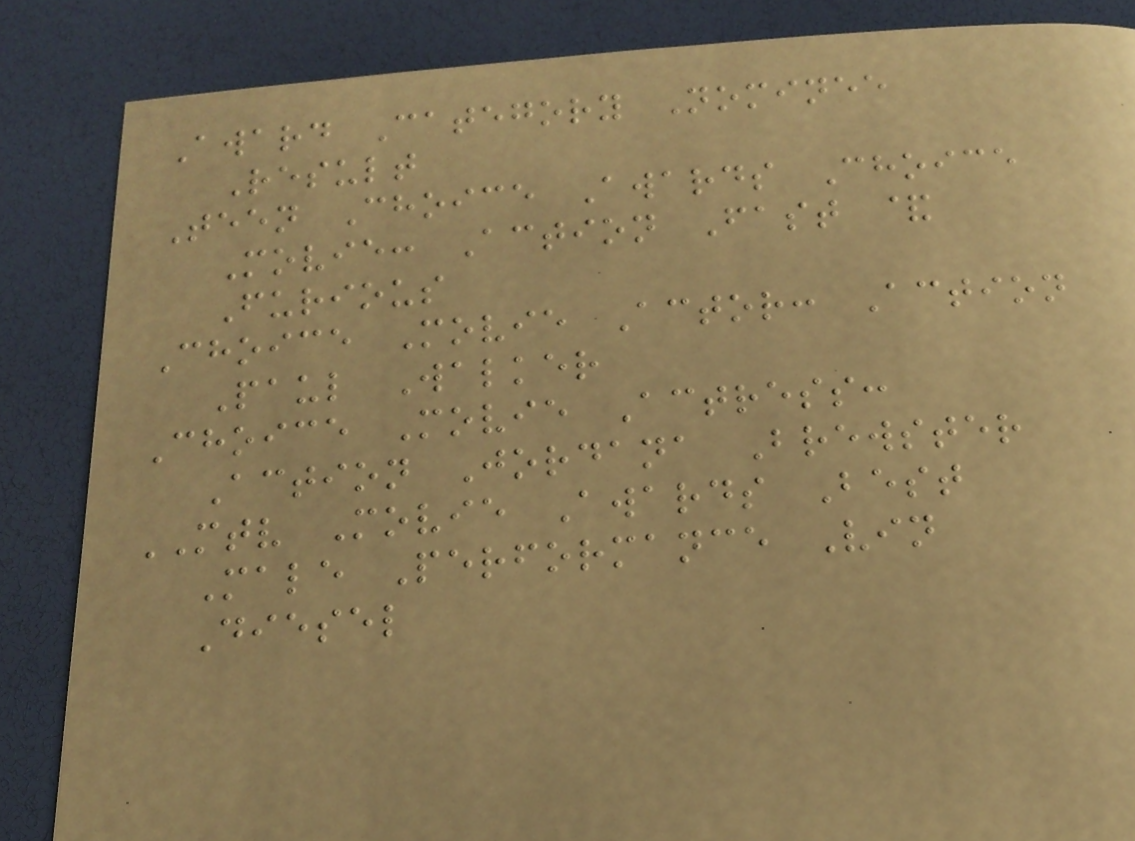Award Category Nominee
Result
Teen Choice Awards Choice
Movie: Action Fast &
Furious
Choice Movie Actor: Action
Paul Walker
Choice Movie Actress:
Action Jordana Brewster
MTV Movie Awards Best
Male Performance Vin
Diesel
